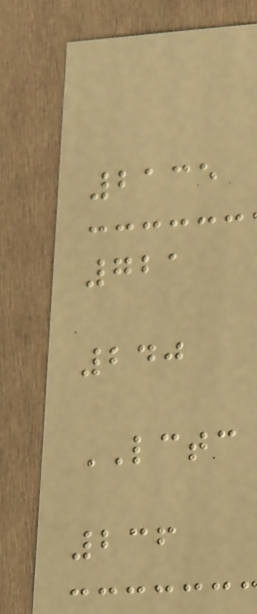2135
721
240
LCTC
236
